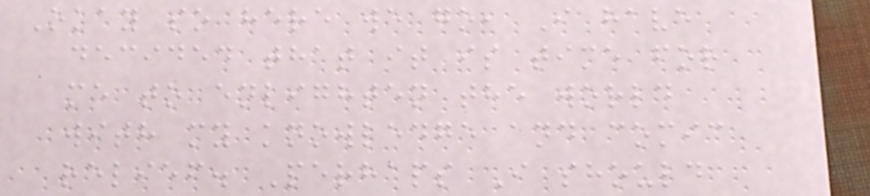Okay so here we go, I have
decided that it is time for
me to enlighten the world
with my knowledge and comic
relief. Perhaps I should
